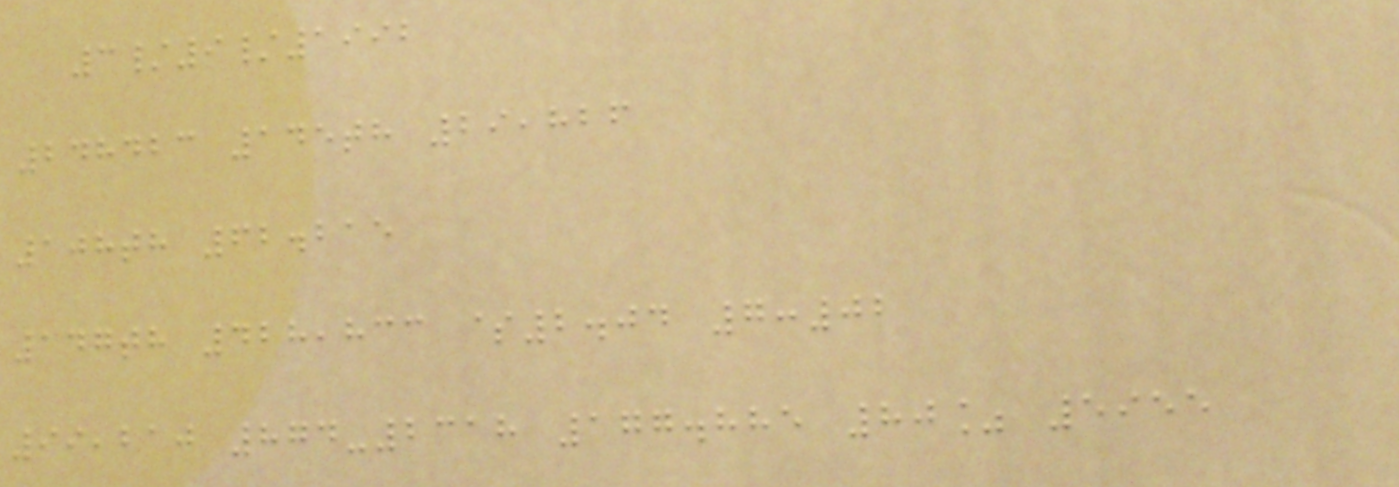3/9/1992
248423 145th 29,826
108th 62.215
147th 428,833 $2.04 7:02
99,210 874-2318 177.885 80% 5955
